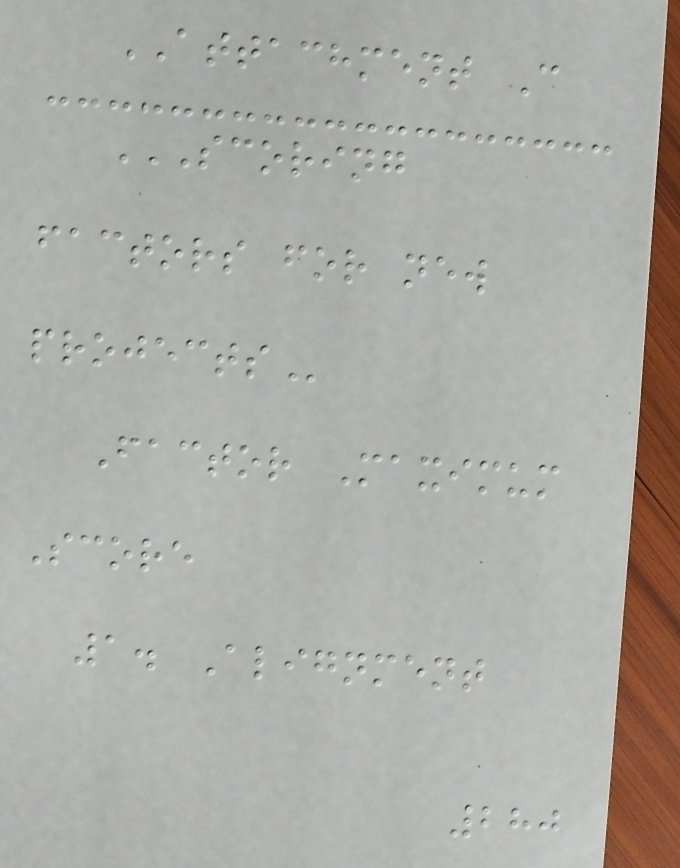ATTACHMENT C
SCORING
FACTORS FOR NEW
PROJECTS
Factor Maximum
Score
1. Alignment
280
